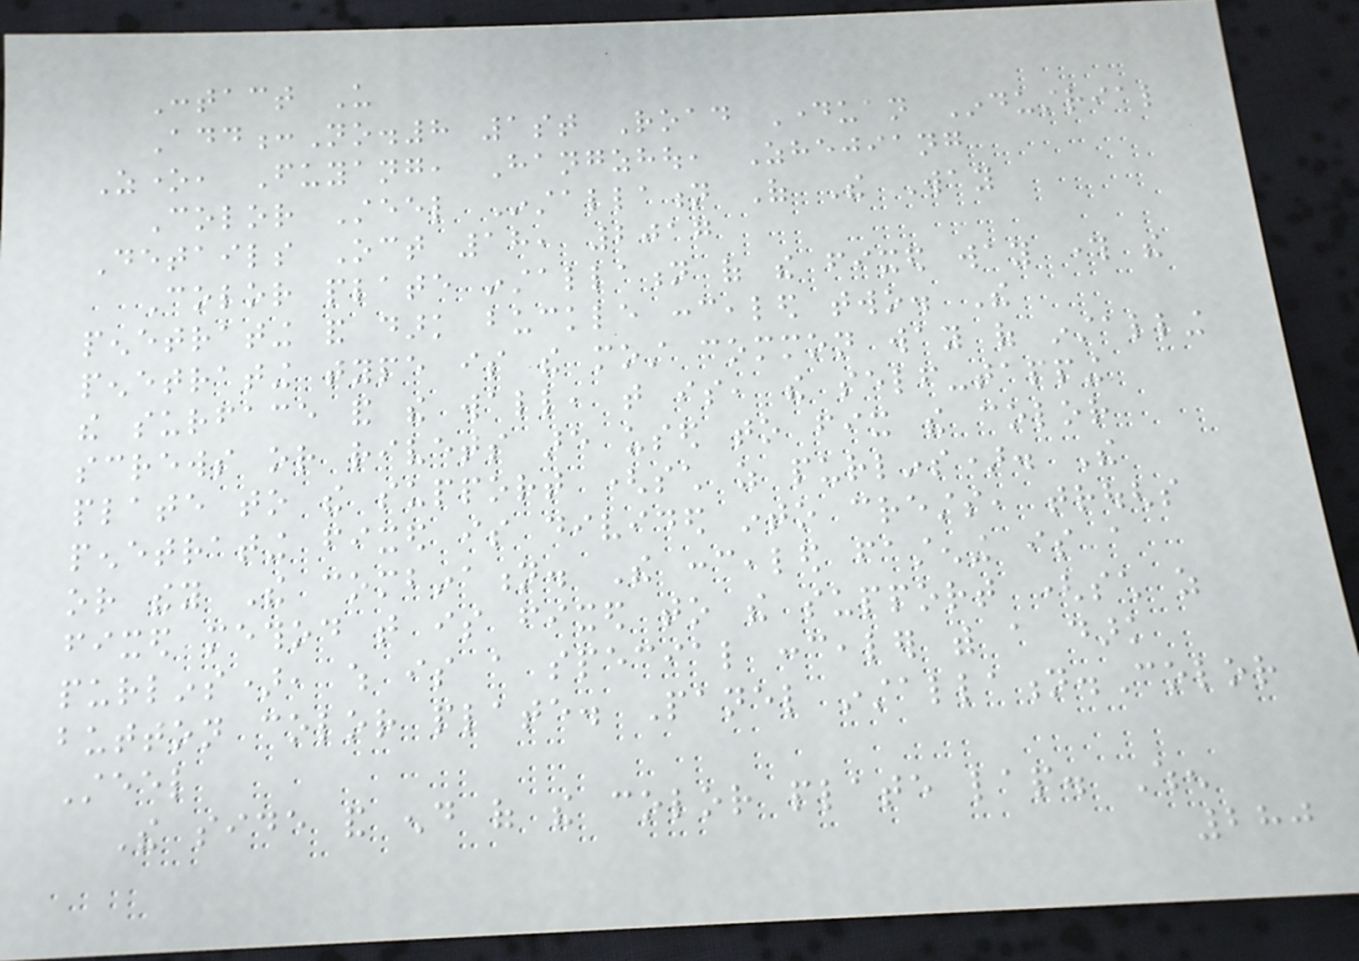Contact Us
Add:No.8 1st Road Dayuan Industrial
Zone, Fuyang, Hangzhou, Zhejiang
Color Steel Installation Of The Way
Details Oct 18, 2017
Color plate installation of the fixed way through the
penetrating and dark buckle concealed two. The
penetrating type is the most common way of installing
the surface and the wall, that is, the self-tapping
screws or rivets are used to fix the color
plate to the support (such as purlins). The
penetrating fixed is divided into crests, troughs
or they The combination. The concealed fastening is a
fixed method that is fixed to the support (such as
purlins), which is a special concealer with a dark
button color plate. Panel installation.Color
Steel
The side and end of the color plate lap. When
280
